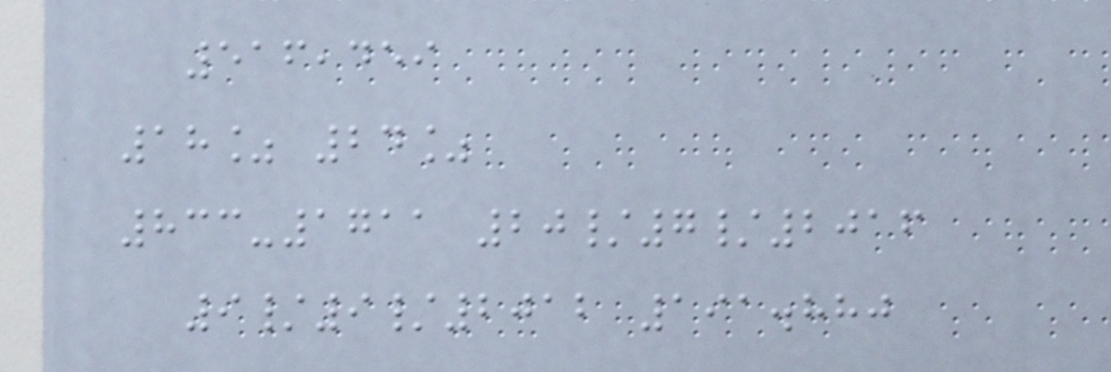516,459
18% 24%
833-1711 20/7/2016
9/9/2012 191.880
